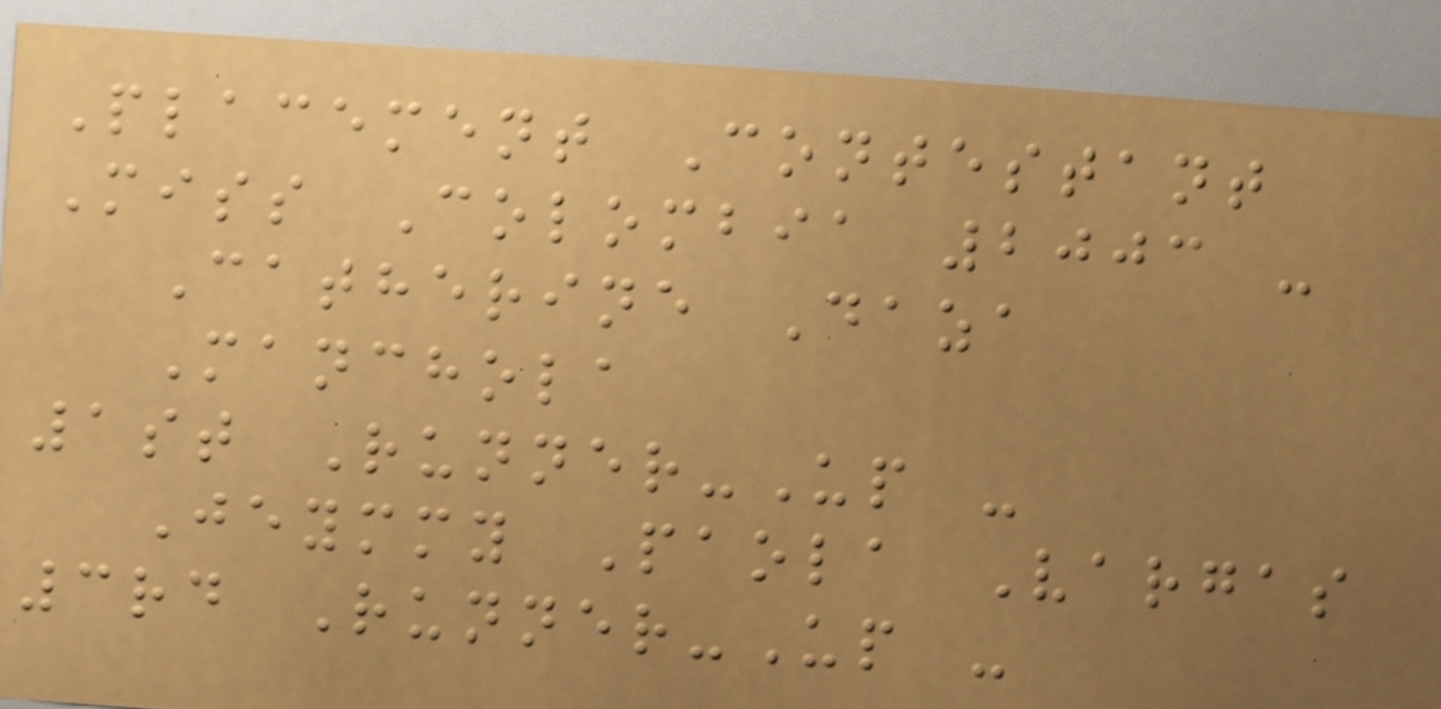Placement Contestant
Miss Colombia 2003 -
Catherine Daza
Manchola
1st Runner-Up -
Jeymmy Paola Vargas
3rd Runner-Up -
